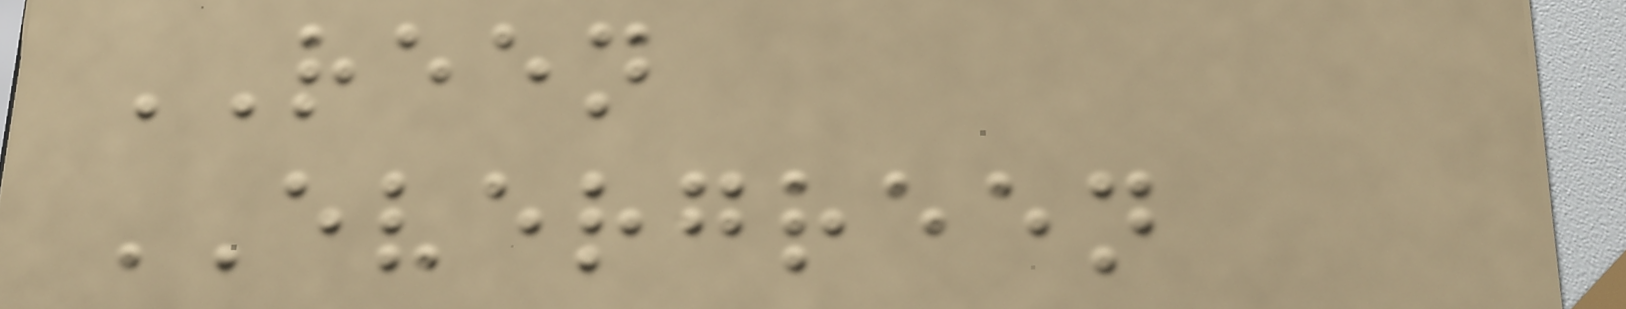REEN
EVERGREEN
